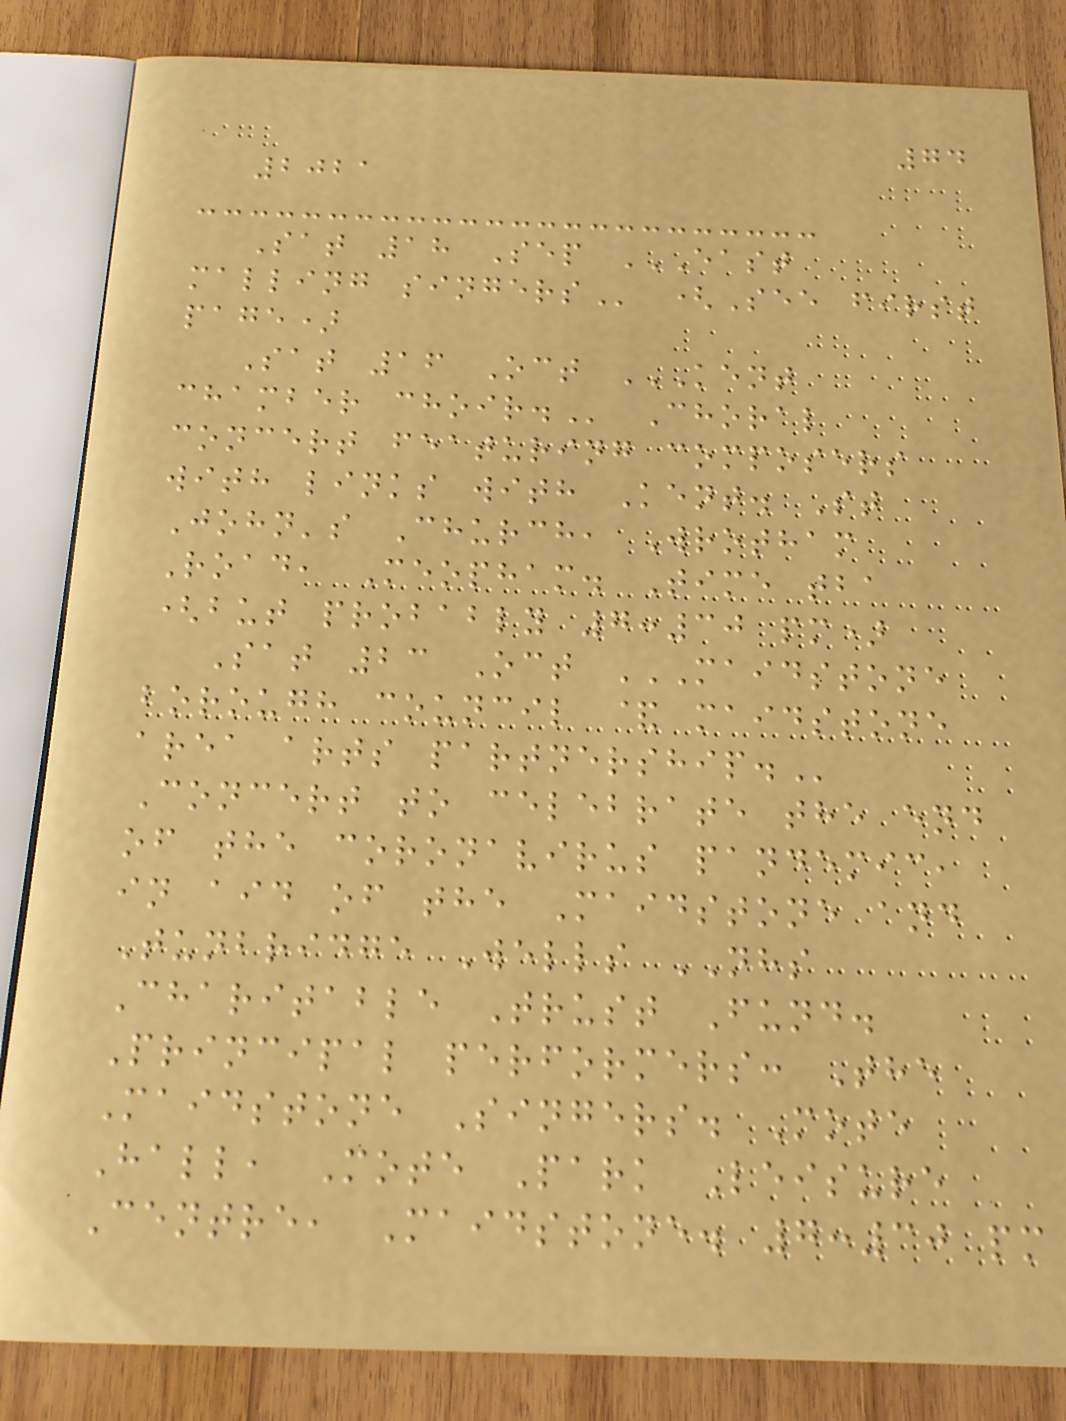74
2021
Sat 18 Sep EAST
MALLING SINGERS (See first
page)
Sat 16 Oct KENT
CHAMBER CHOIR. Choral
concert featuring composers
with links with Kent. St
John's Church, Wrotham
Road, Meopham. Time tba
(but probably 7:30 pm)
Sat 23 Oct MAIDSTONE
BOROUGH COUNCIL & MAIDSTONE
AREA ARTS PARTNERSHIP.
Concert to celebrate the end
of the coronavirus pandemic,
in aid of the Maidstone and
Tunbridge Wells NHS
Charitable Trust Fund.
Principal performers: The
Maidstone Singers. Mote
Hall, Mote Park Leisure
Centre, Maidstone. 7:30 pm
